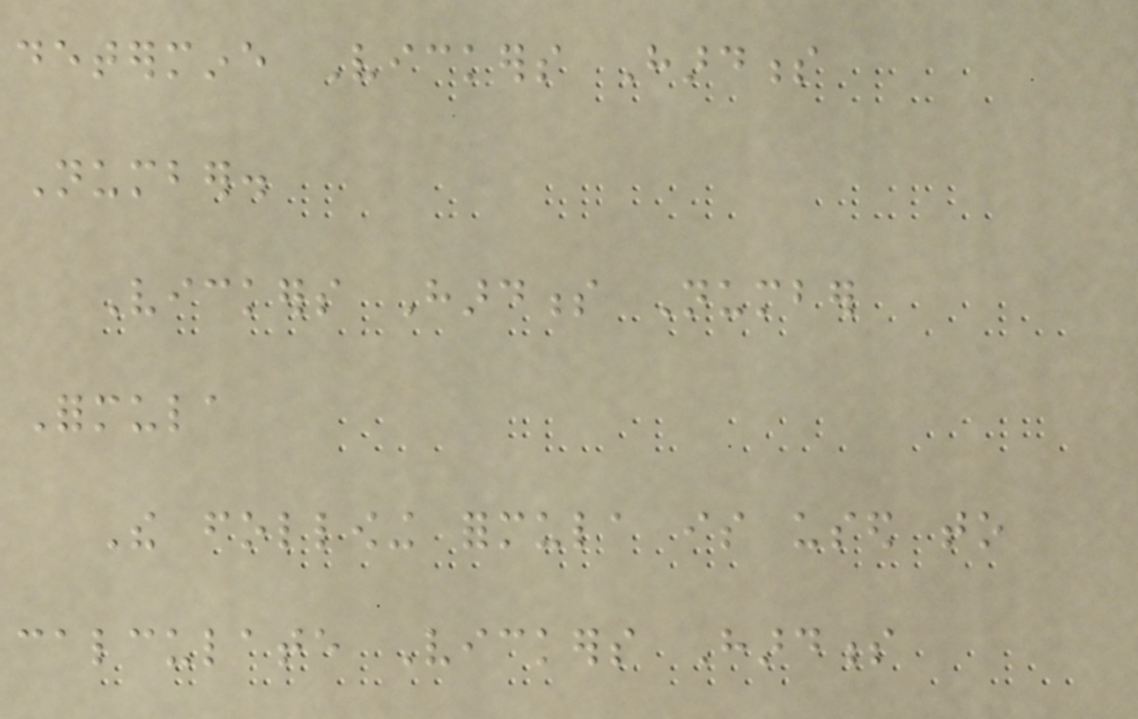determine Vickers Hardness
Number.
Vickers Hardness Number
Formula
The following formula is used to
calculate Vickers Hardness
